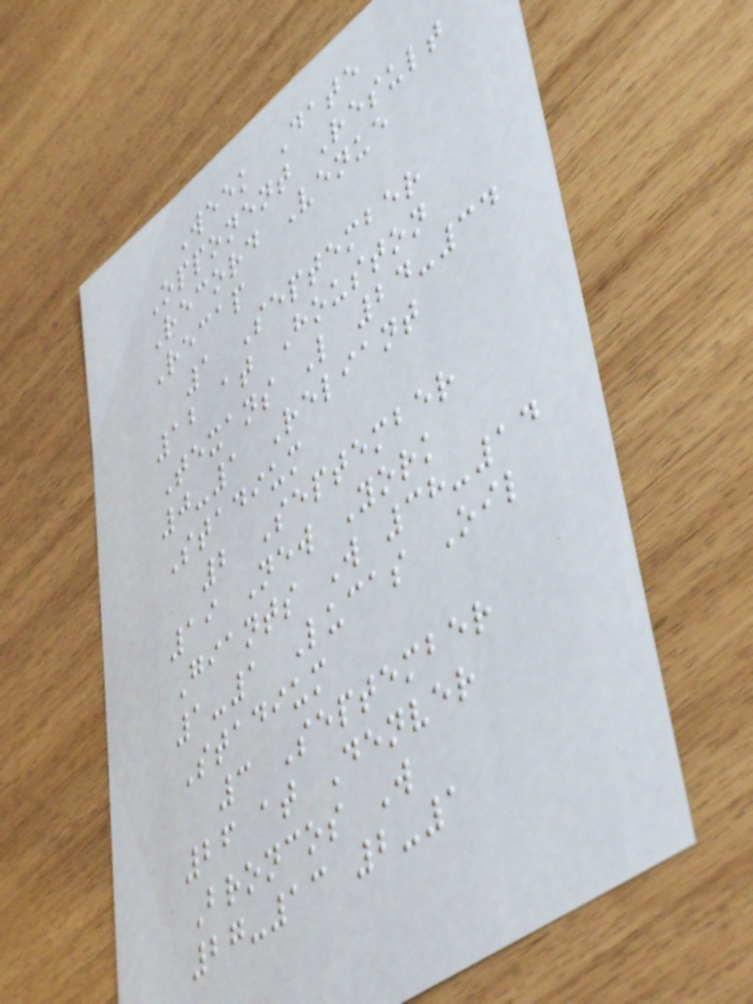Week Date
Opponent Result
Record Venue
Recap
1 September
12 at Houston
Texans L 24-34
0-1 Reliant
Stadium
2 September
19 New York
Giants W 38-14
1-1 Lucas Oil
Stadium
3 September
26 at Denver
Broncos W
27-13 2-1
